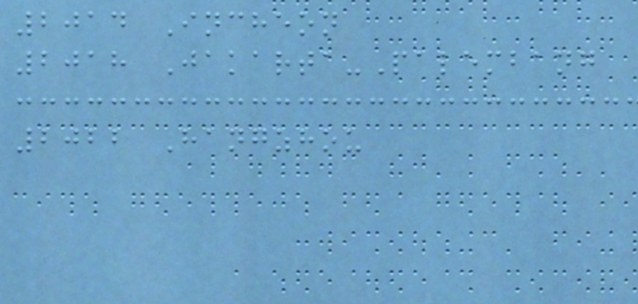2014 Incheon
2018 Jakarta-Palembang
2022 Hangzhou
